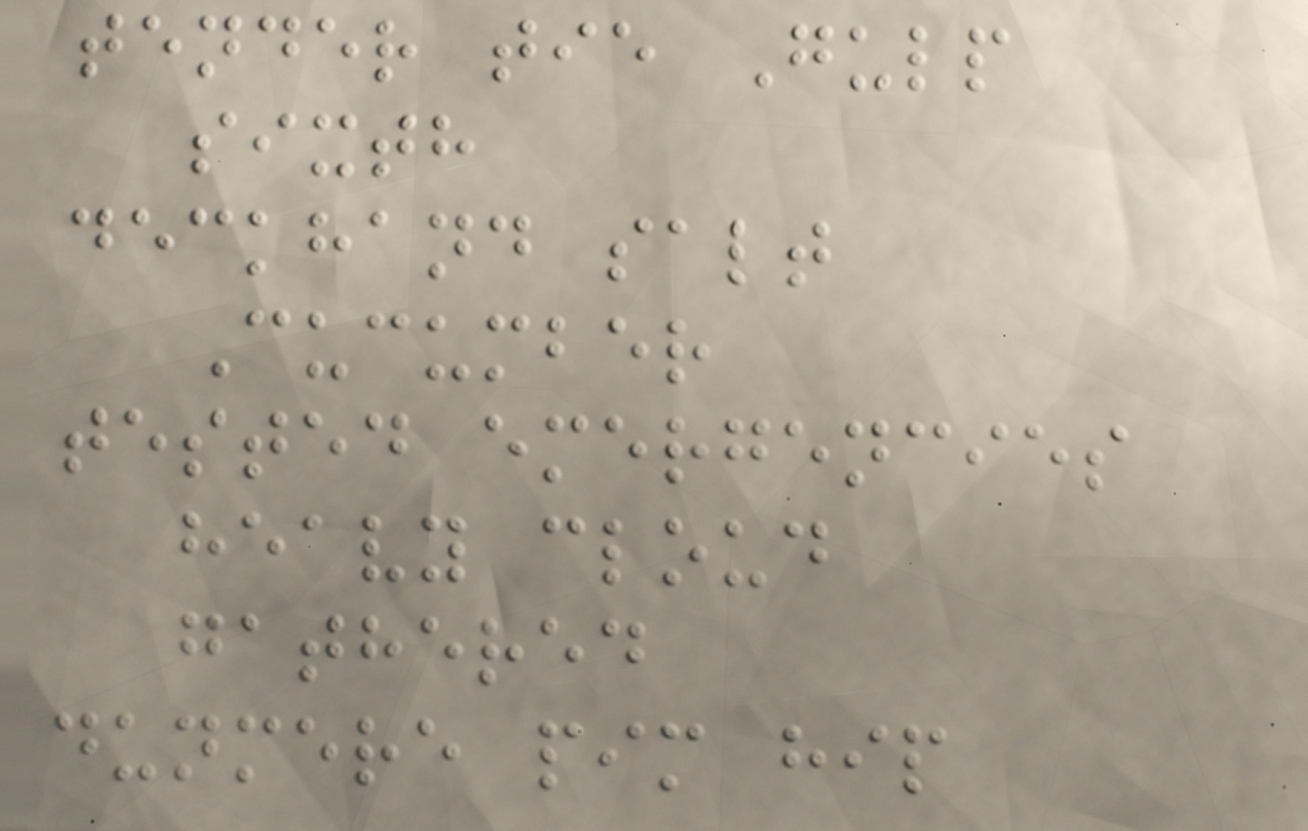tender tie Gulp
sixth
deckhand salt
Cucumber
tested emergencies
heavy cloud
gathered
dunmere pim hip
